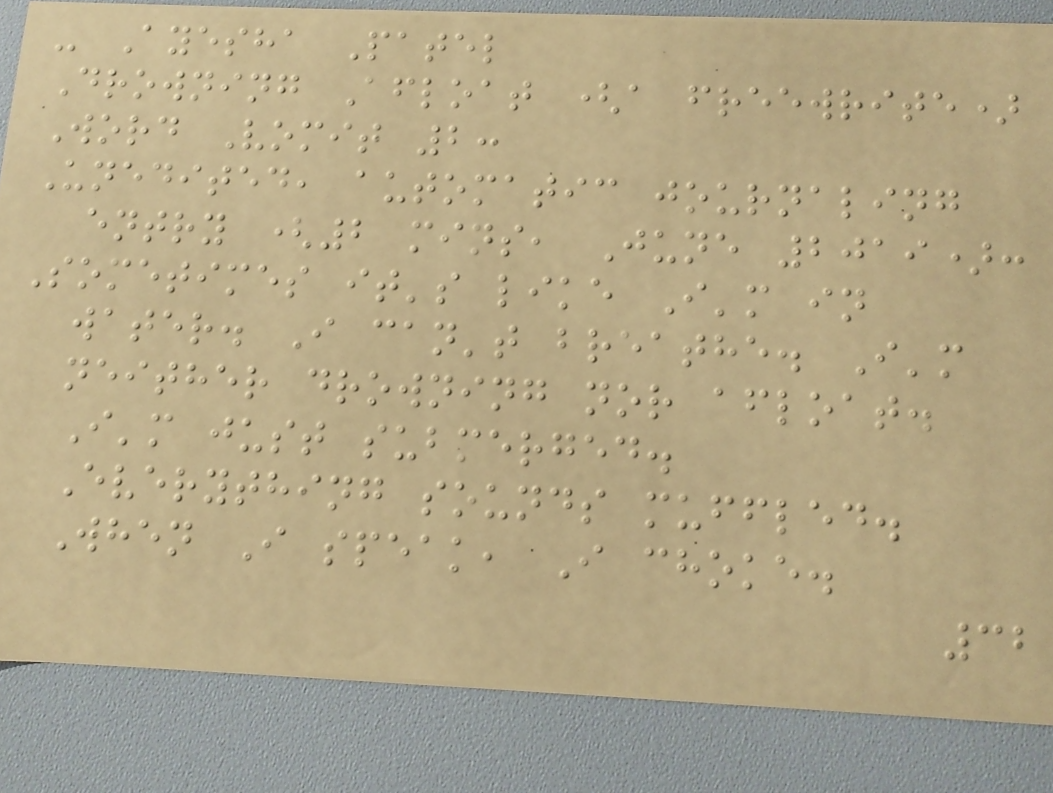- Ayesha Patel
Drowning Afloat (a freewrite)
Word Vomit 2:
Unedited, automatic journaling
entry (2 mins, June 2019):
Sometimes it's like I'm in
water. I can't breathe. I'm
neither drowning nor afloat.
I'm just submerged.
Everything sounds muffled.
When I speak, I choke.
32
